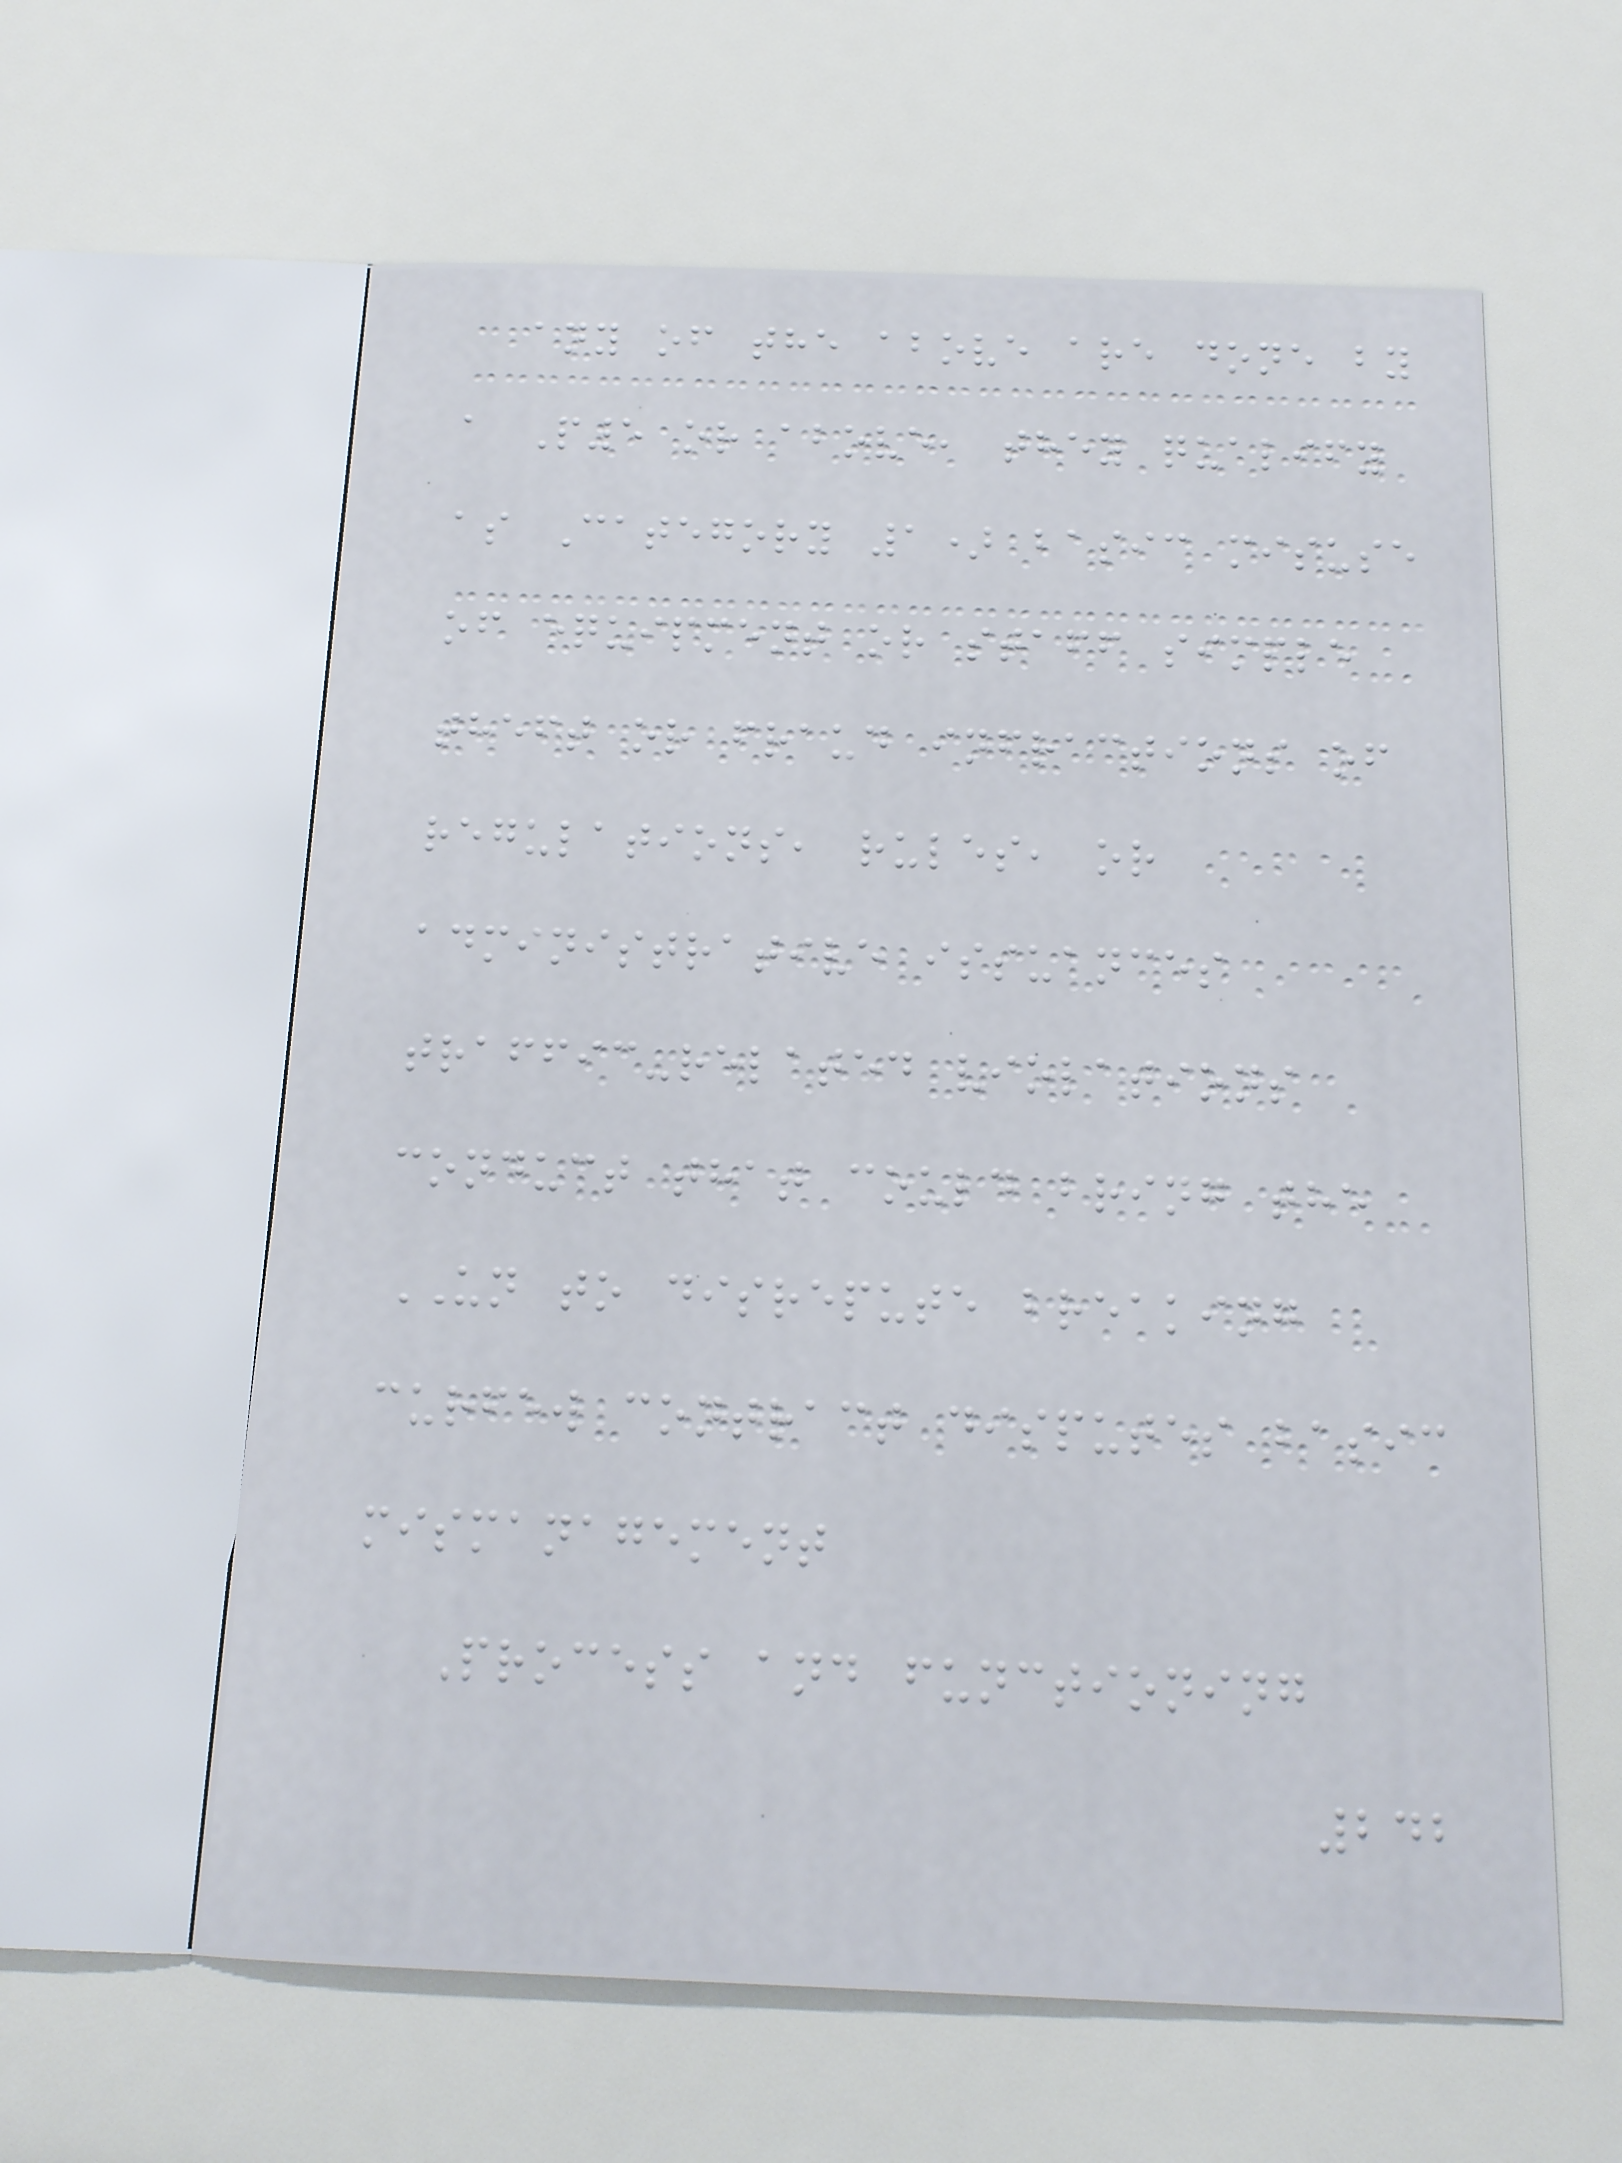any of the above are done by
a P5 or above, they qualify
as Category 1) basic misuse
of equipment or staff simple
theft or fraud infractions of
regulations, rules, or
administrative issuances
traffic-related violations
conduct that could bring the
UN to disrepute breaking
curfew contract disputes basic
mismanagement
Process and functioning
242
